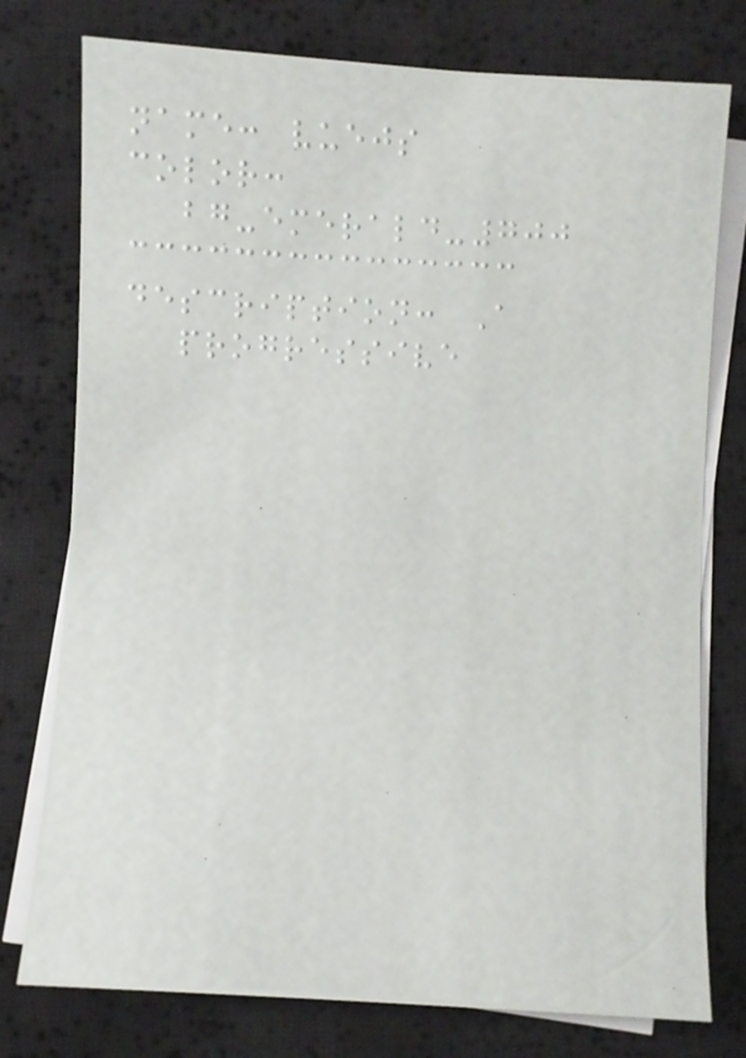name: vuejs
color:
bg-emerald-700
description: A
progressive
